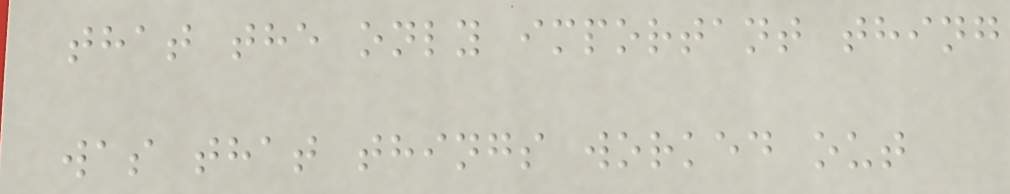that the only important thing
was that things worked out
